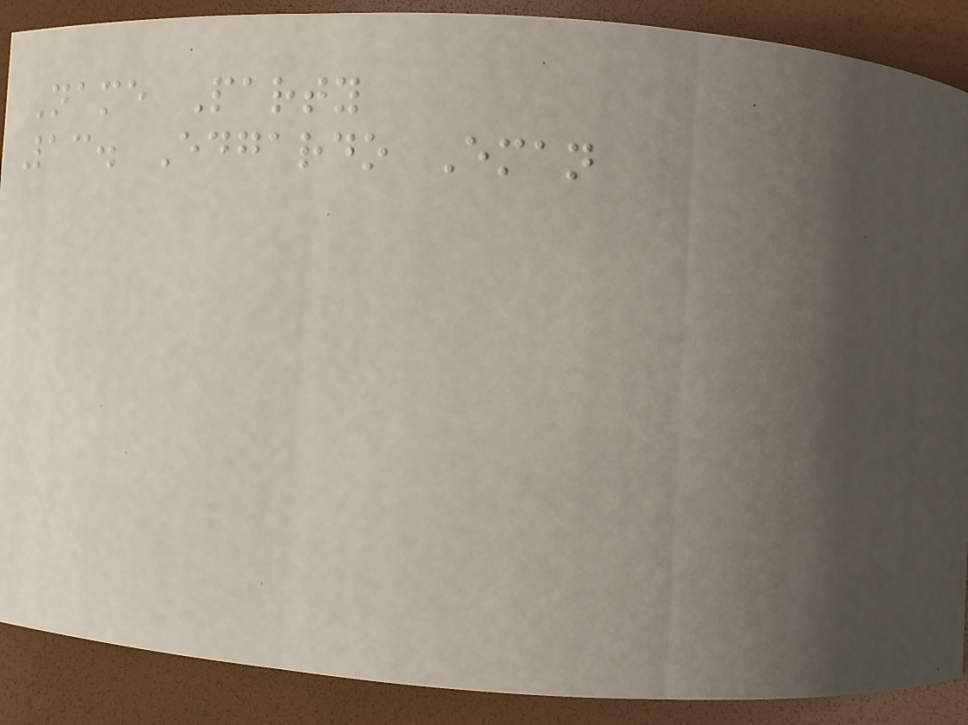Name Party
13. Edgardo Eman
